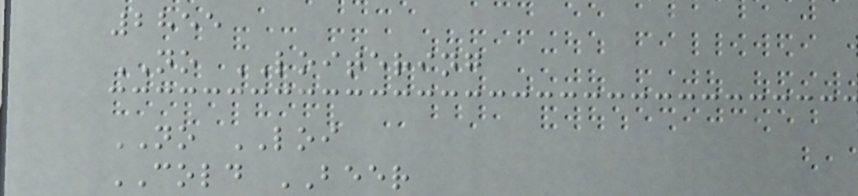2855
NO LOITERING
NO LOI
COLD BEER
